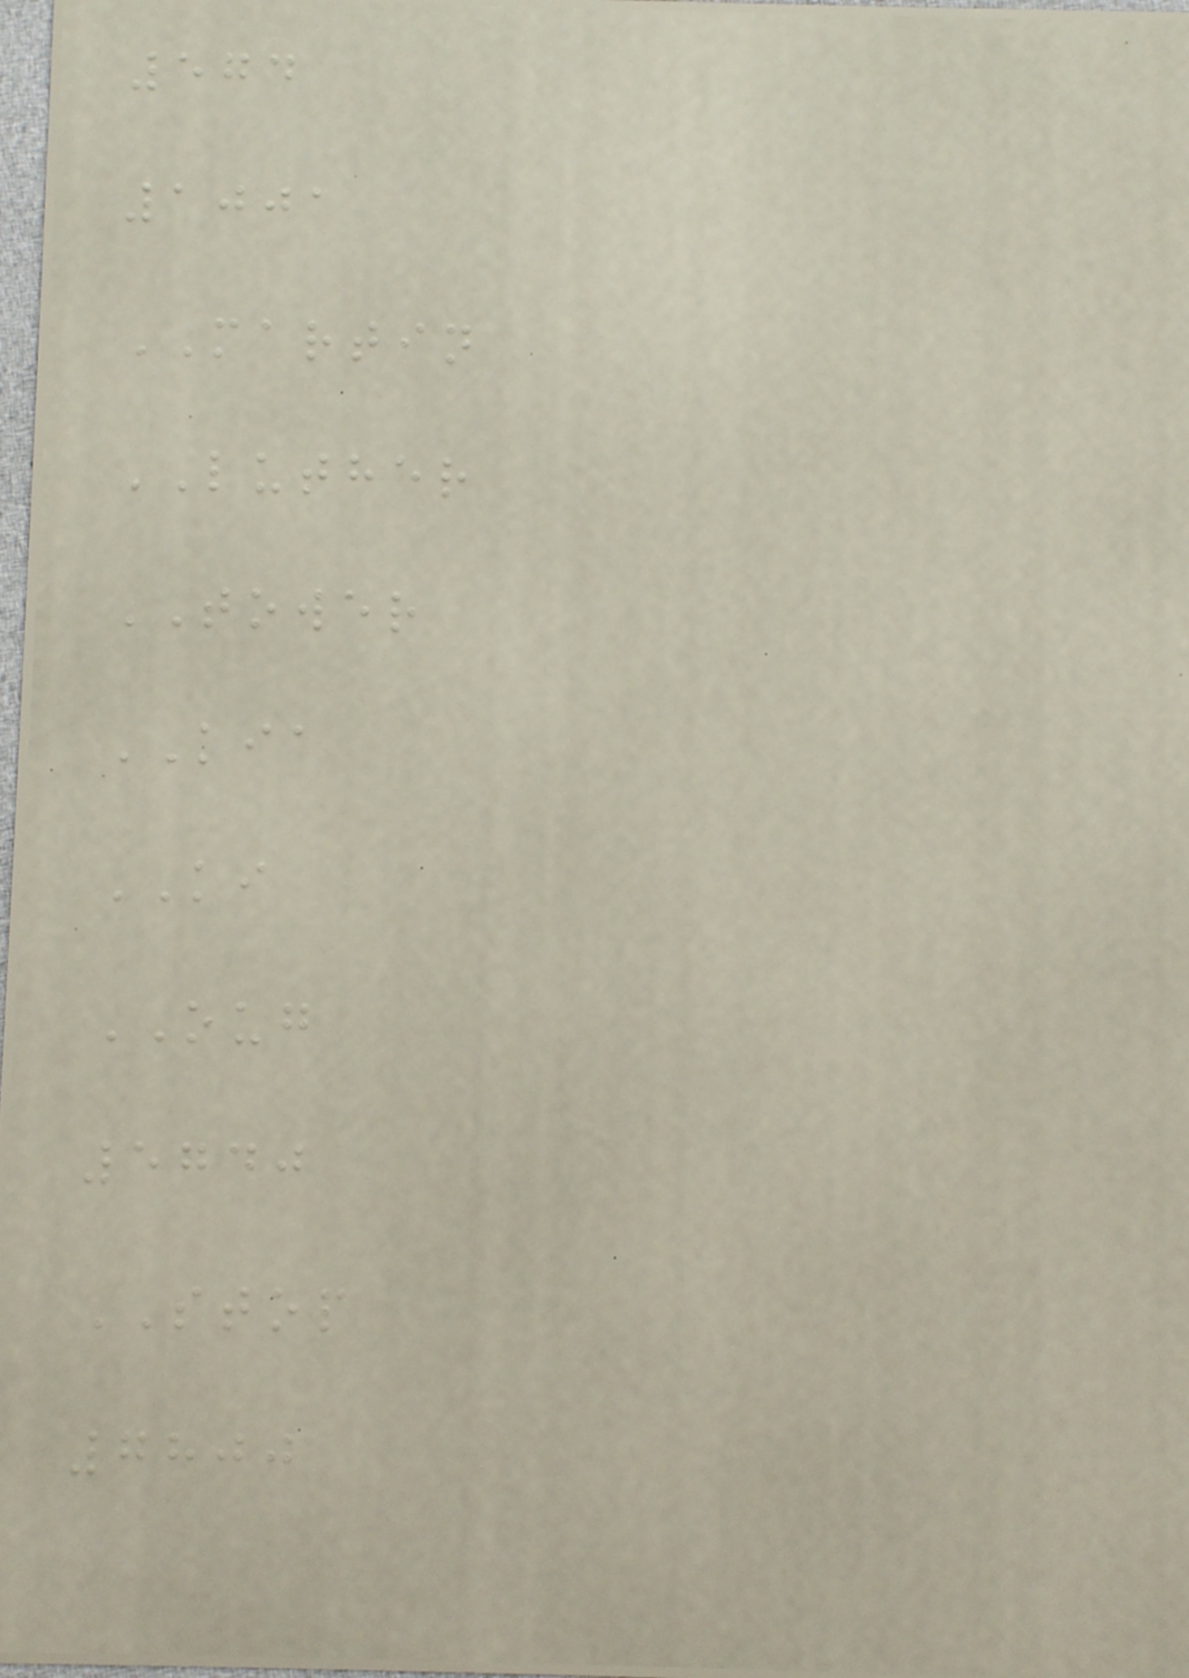574
1001
MARTIN
LUTHER
TOWER
KIA
KI
OUG
5740
STOP
7800
